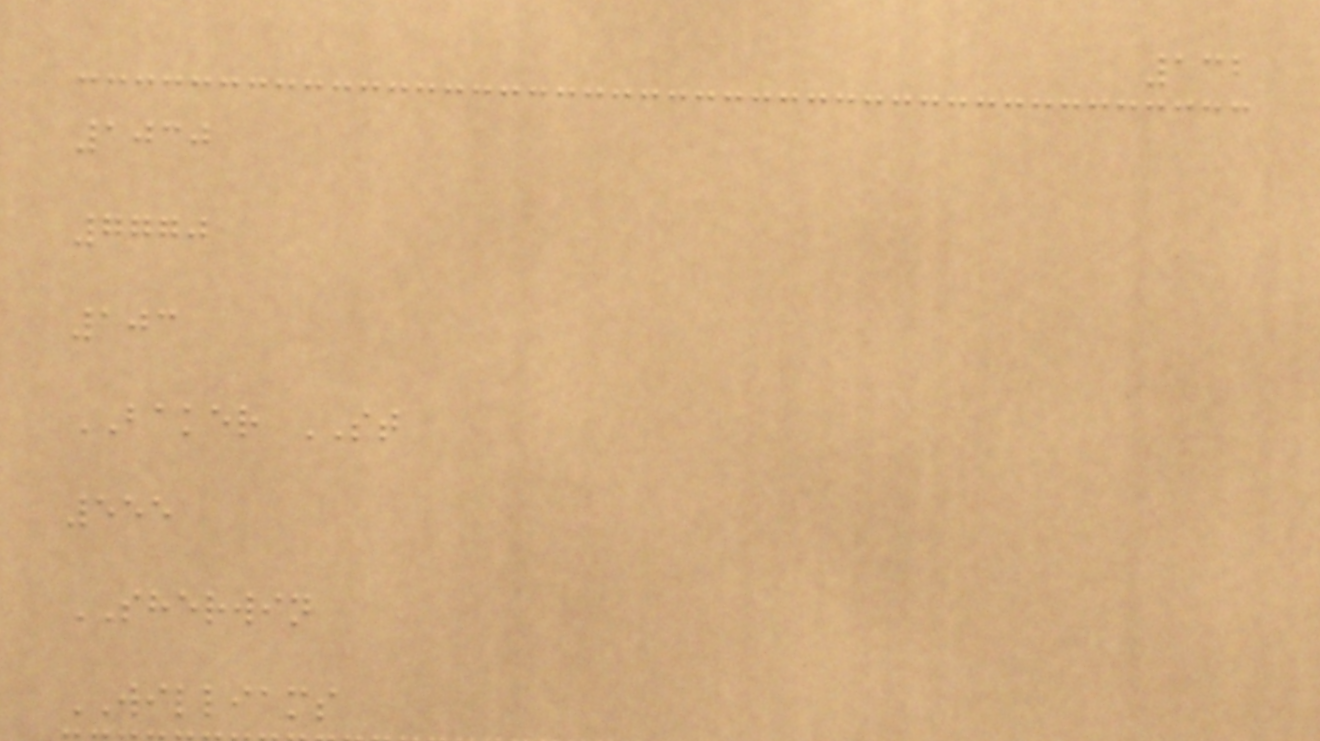132
1030
7770
103
BAKER ST
555
SHERWIN
WILLIAMS
